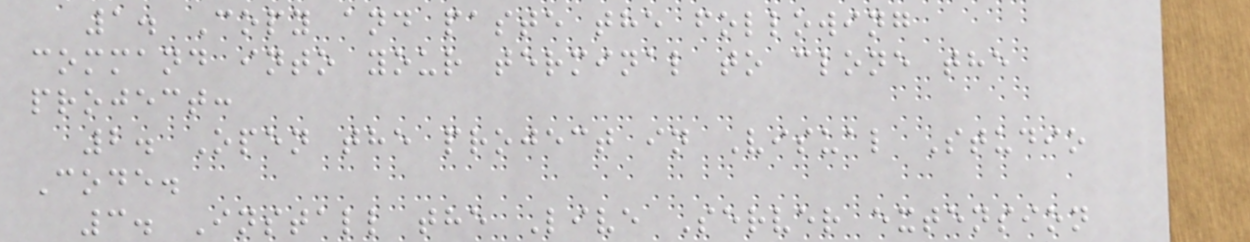1. Copy and paste the following
command into your terminal to clone the
project:
2. Open the project in Visual Studio
Code.
3. Install the Live Server extension
